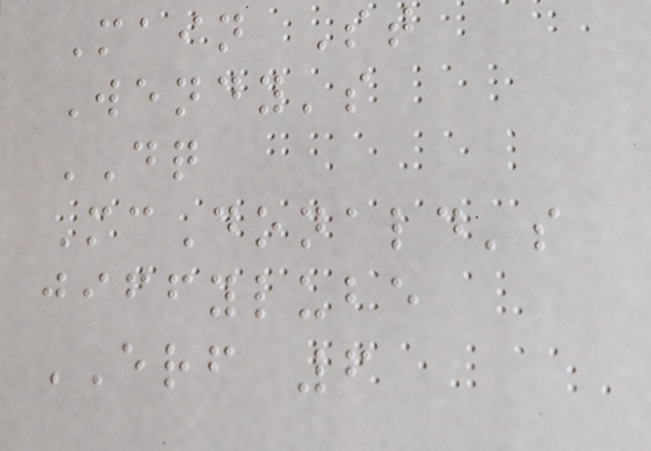Main St
Wendy's
DQ
McDonald's
jiffylube
ERF 6
